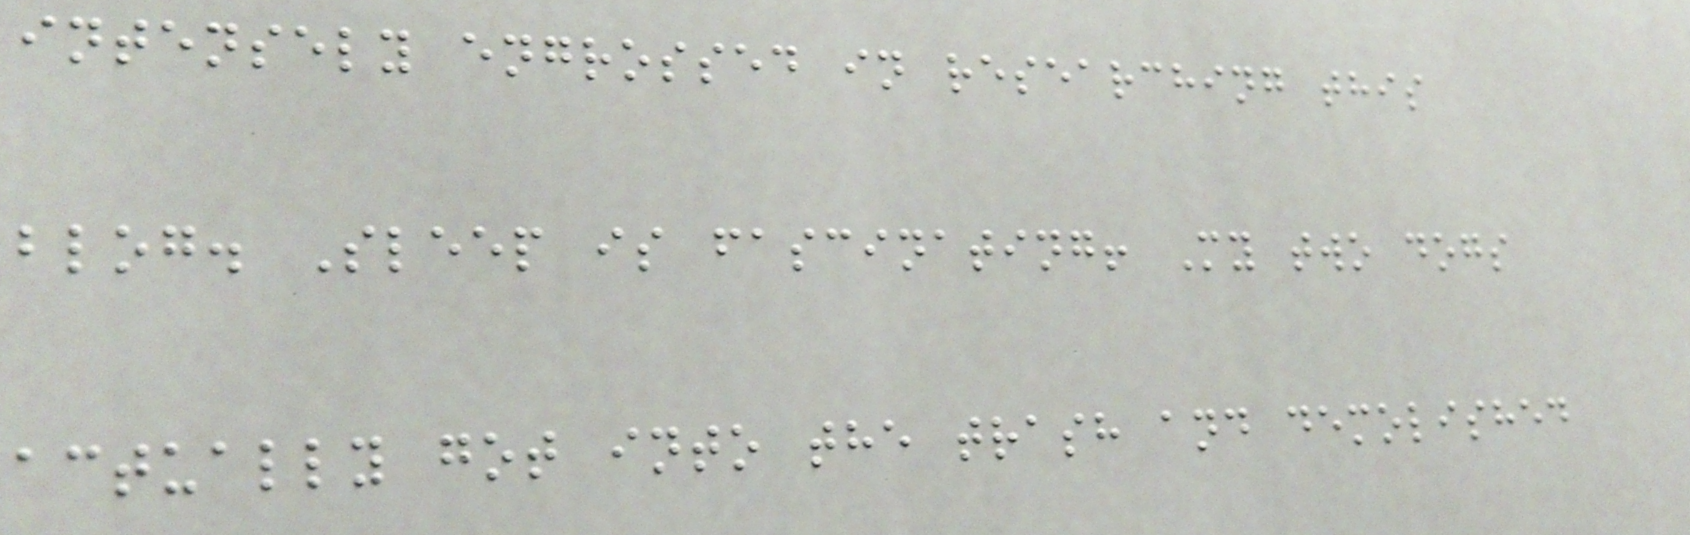intensely engrossed in researching this
blog. Sleep is fascinating! My two dogs
actually got into the trash and demolished
